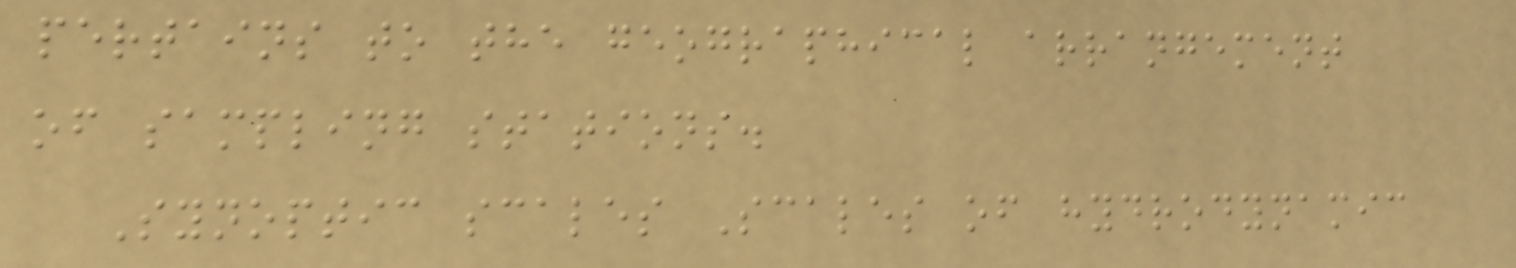pertains to the geographical arrangement
of sampling stations.
Synoptic scales Scales of hydrodynamic
